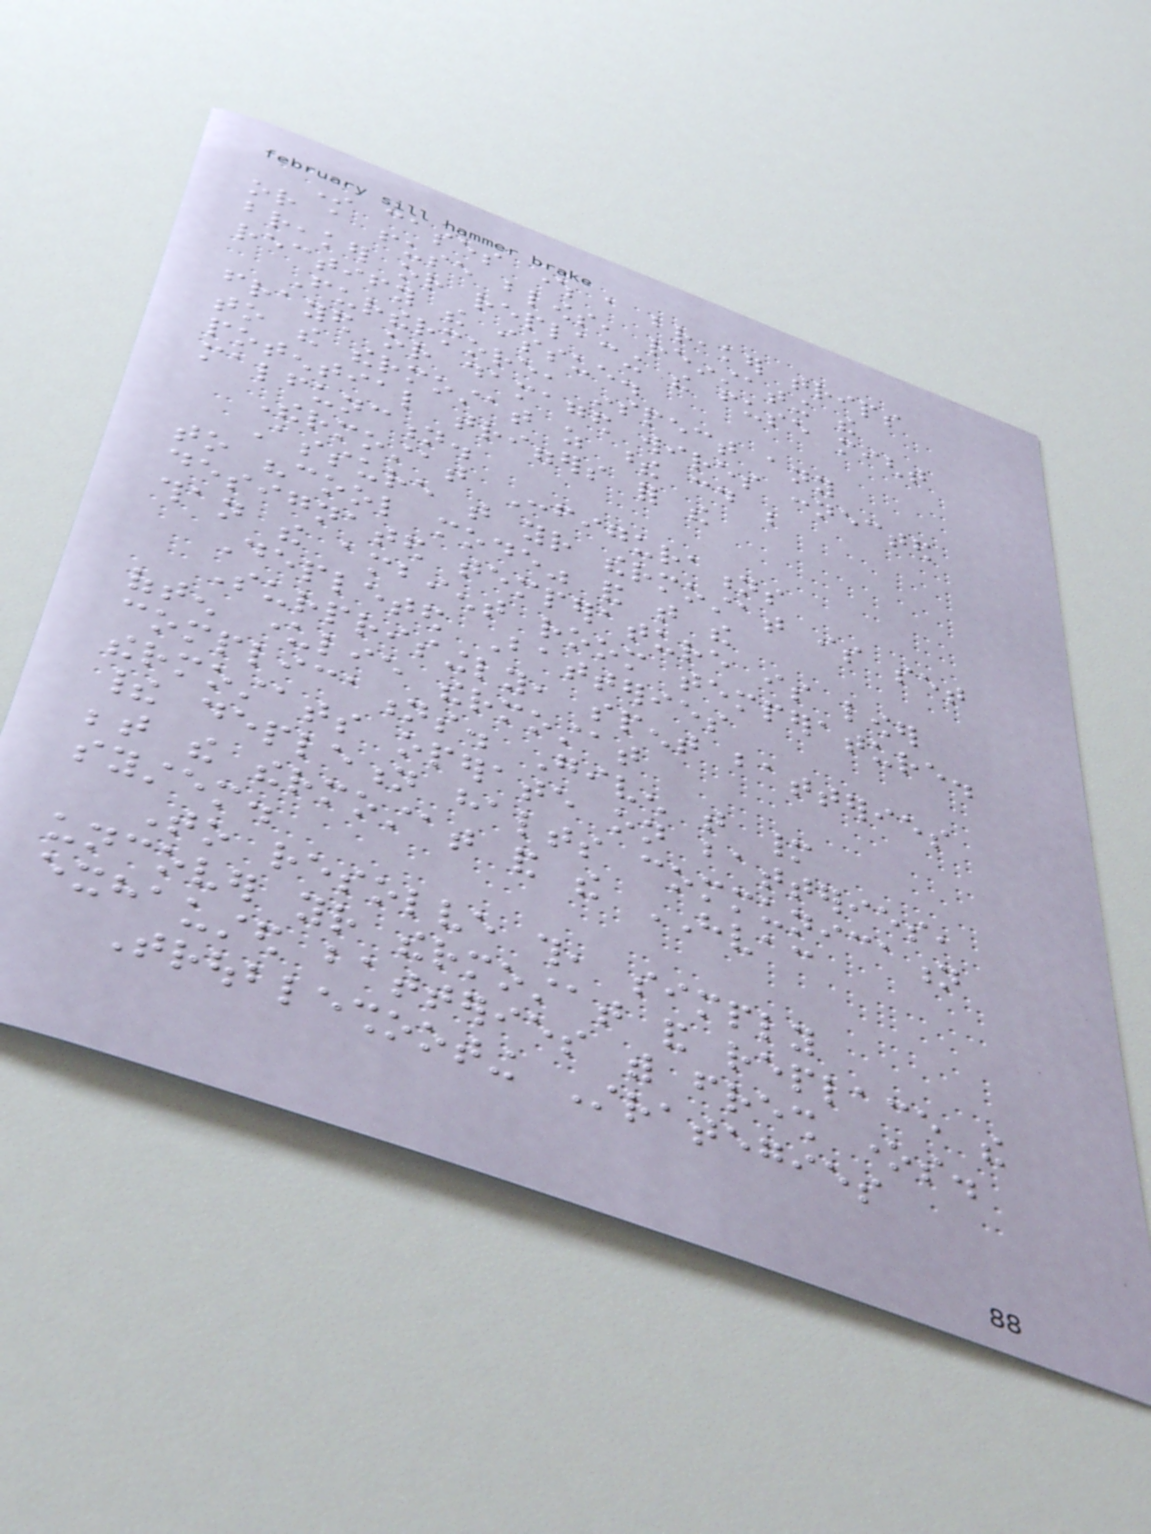In cases where a breaker trips
or a fuse blows, reinstating the
breaker or replacing the fuse might
rectify the issue.
Furthermore, inspect any
frayed or damaged wires connected
to the thermostat as these could be
potential triggers for the
malfunction.
Thermostat Configurations
Assure that your thermostat is set
to "cool mode" and that the
designated temperature is lower
than the ambient room temperature.
Depleted Batteries
Surprisingly, spent batteries
often underlie thermostat
complications. Given that many
thermostats operate on batteries,
their depletion halts communication
between the thermostat and the HVAC
system.
To resolve this, simply
uncover your thermostat and replace the
exhausted batteries with fresh ones.
Troubleshooting Strategies
